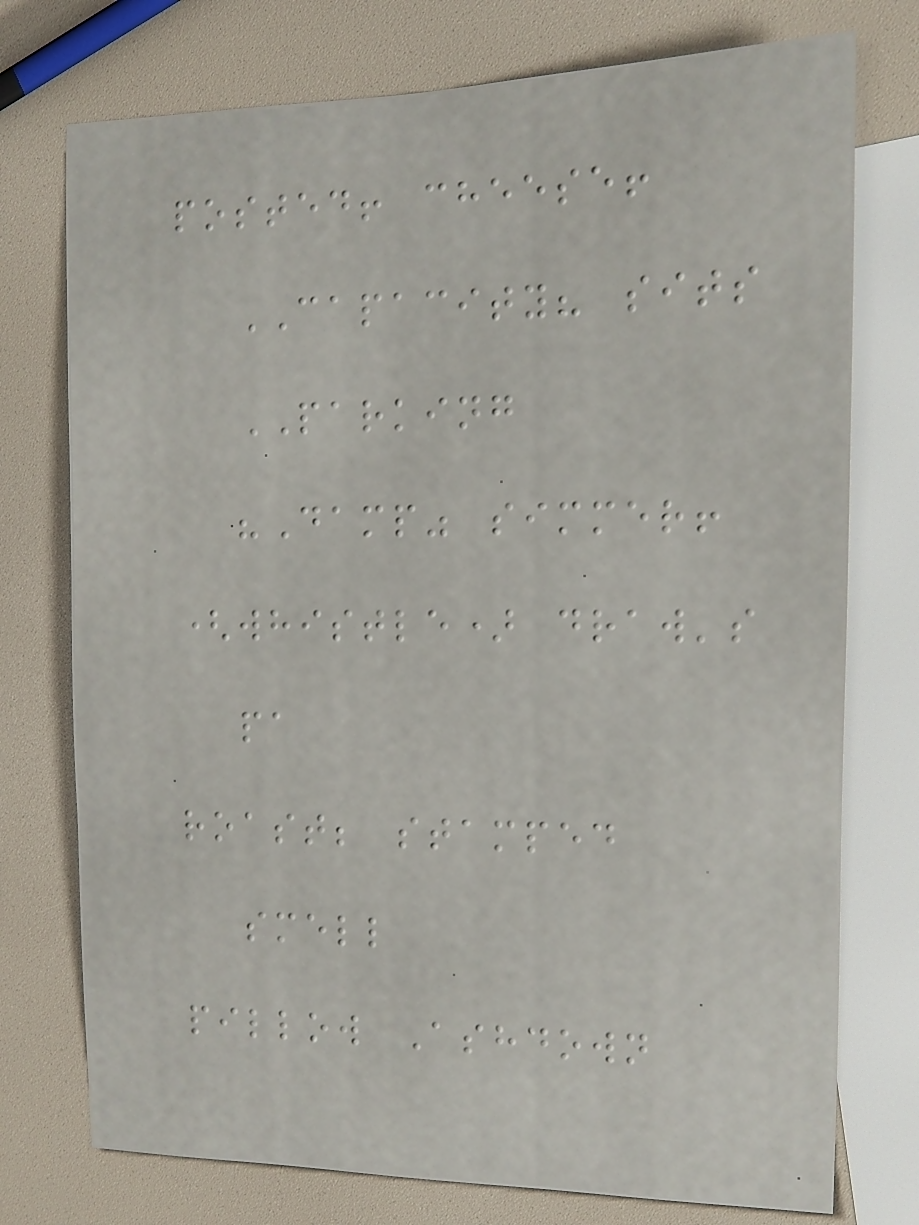posted! cheese!
CAPACITY? sits
PARKING
"Damp" simmer!
(whistle) draw's
pa
roast; stamped
smell
pillow Ashdown
